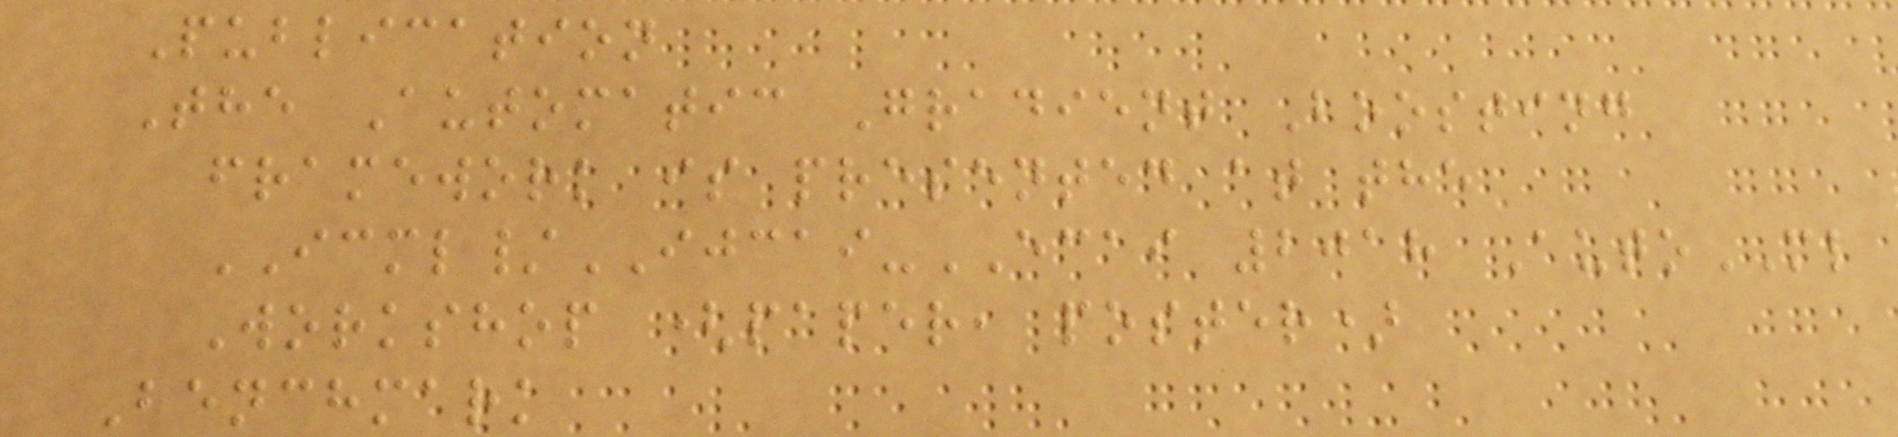Publication
The Automatic Gradient Boosting
framework is presented at the
ICML/IJCAI-ECAI 2018 AutoML
Workshop (paper, poster)
Benchmark
